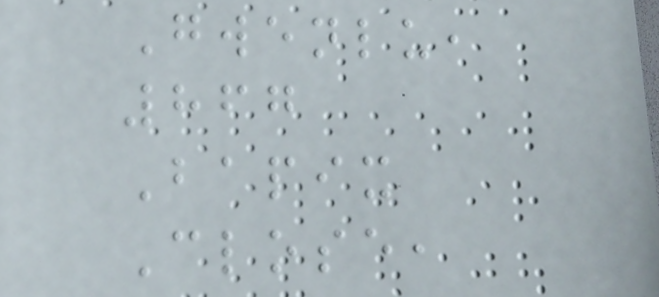Gwenlu,
867
Bapix
Close,
